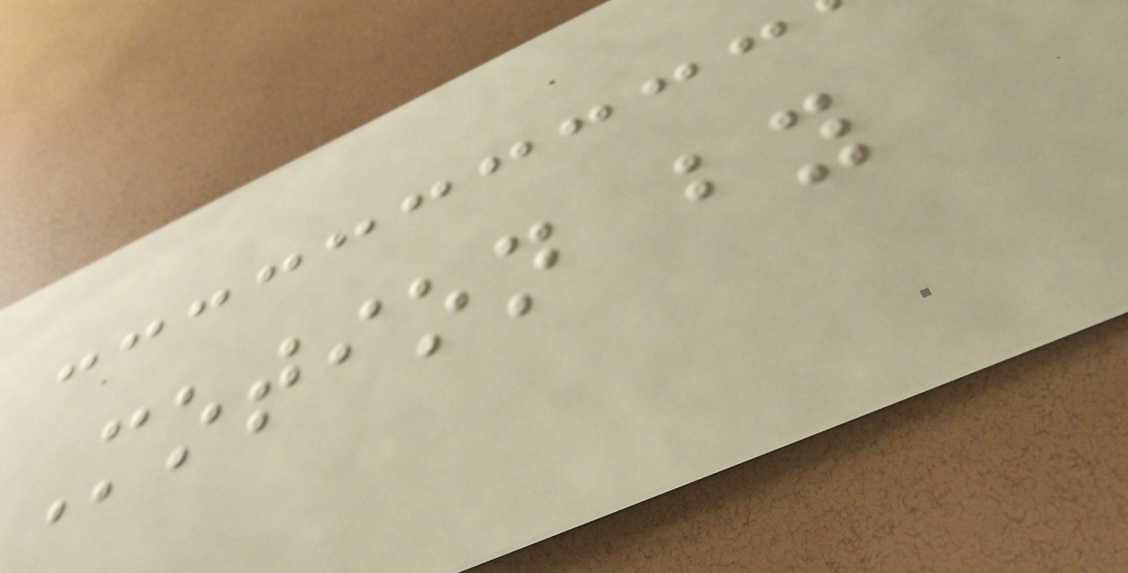Motion by
